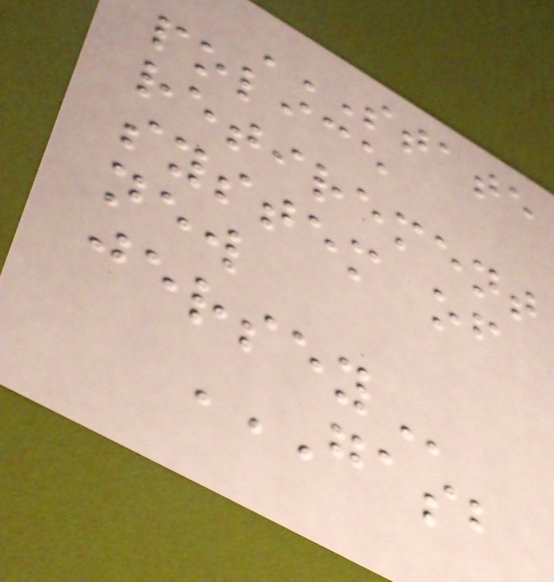STATE
POLICE
RETIREMENT
SYSTEM OF
NEW
JERSEY
GASB
